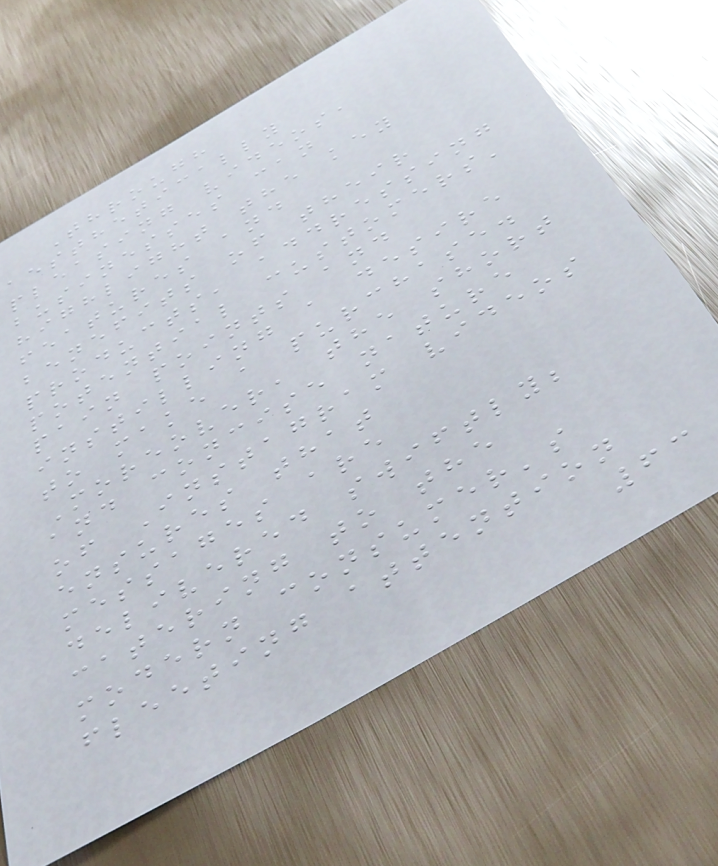Through
aesthetically
pleasing videos,
businesses can
highlight the key
features and
benefits of their
products, addressing
potential customers'
pain points and
instilling a desire
to make a purchase.
Moreover, the short
and concise nature
of Instagram videos
ensures that
messages are
delivered swiftly;
catering to the
modern consumer's
fleeting attention
63
